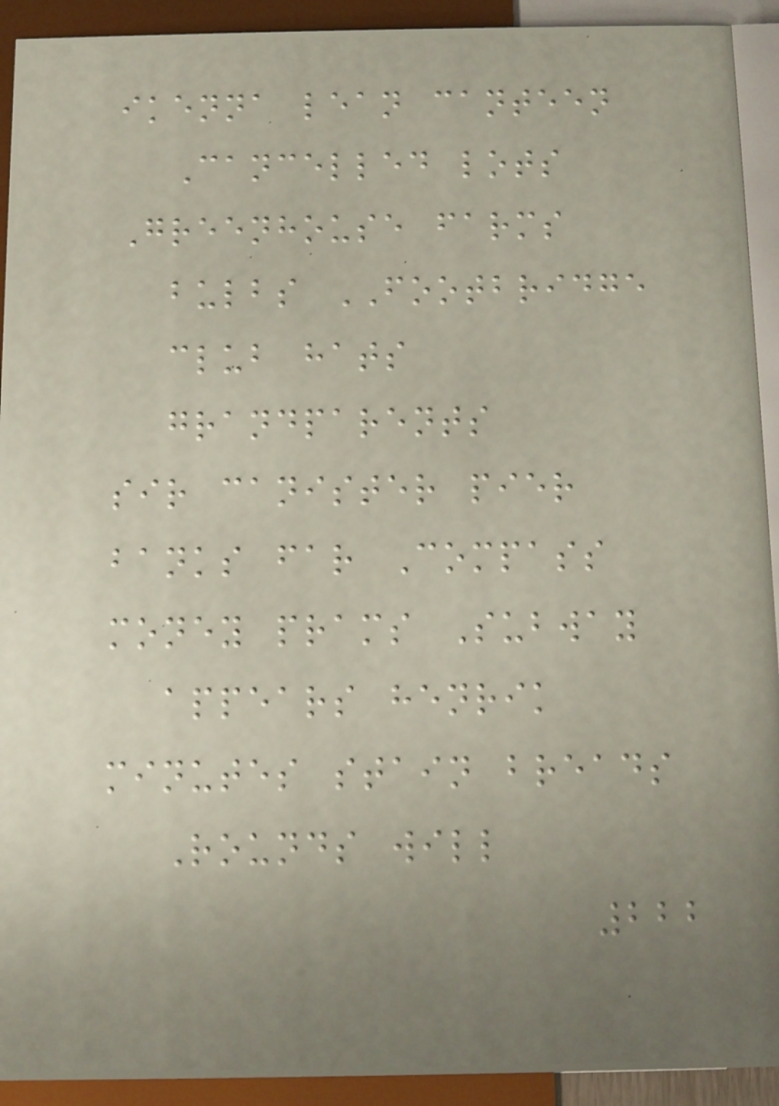ikenna lean canteen
Cancelled lots
Greenhouse farms
bulbs FOOTBRIDGE
club hats
grandparents
sir canister pier
banks far Compass
money prams Subway
appears henrik
minutes stain breads
Rounds will
222
